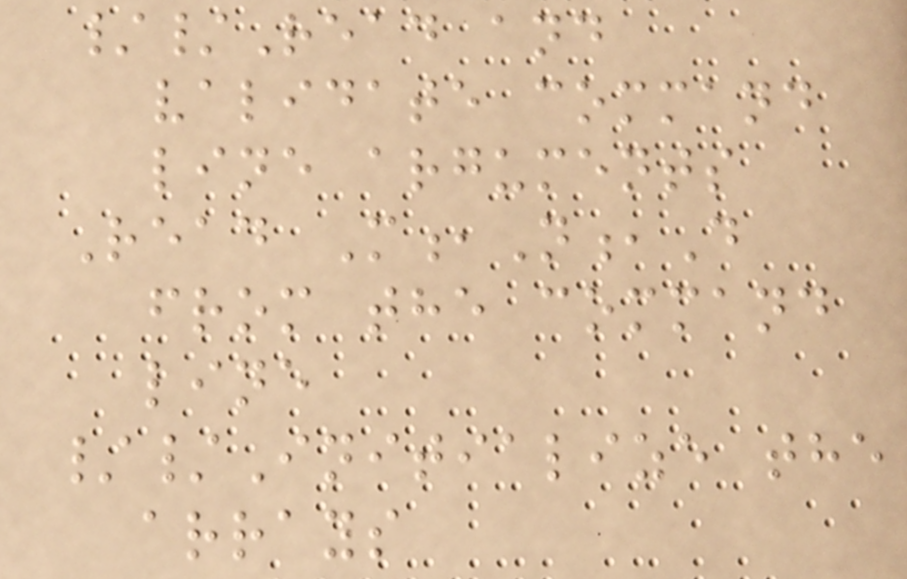//Read and
validate command
line arguments
Read M,N,D
from the command
line
//Initialize the
arrays
